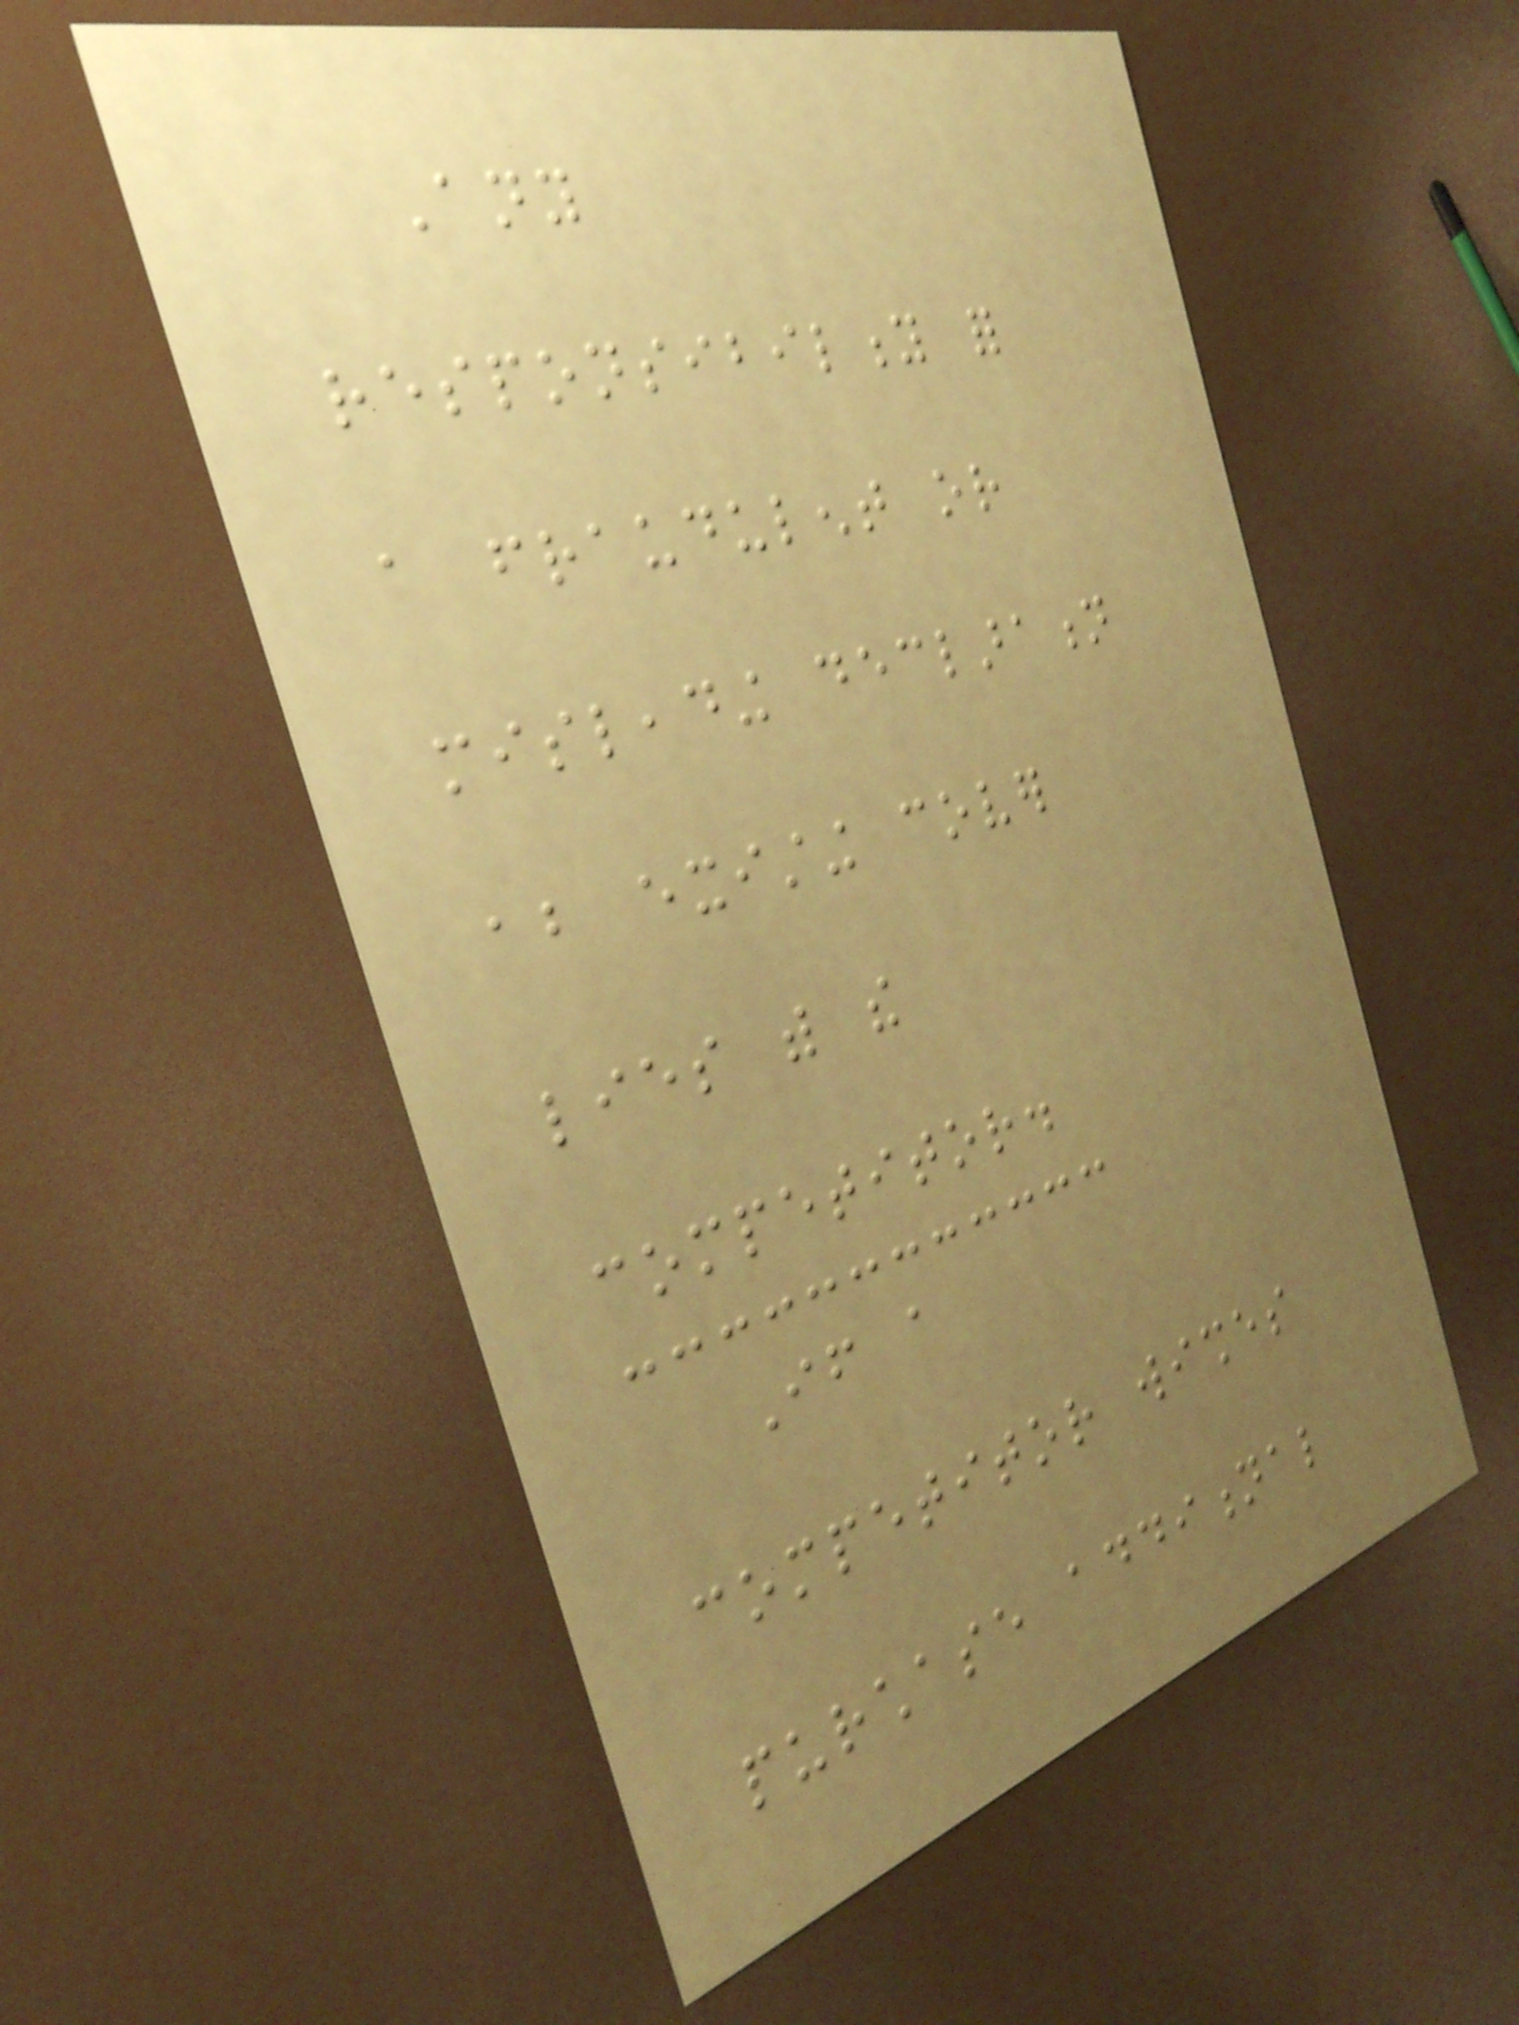Any
responsibility for
a fraudulent or
misleading declaration
about existing cover
lies with the
competitor.
If a
competitor wishes
purchase additional
